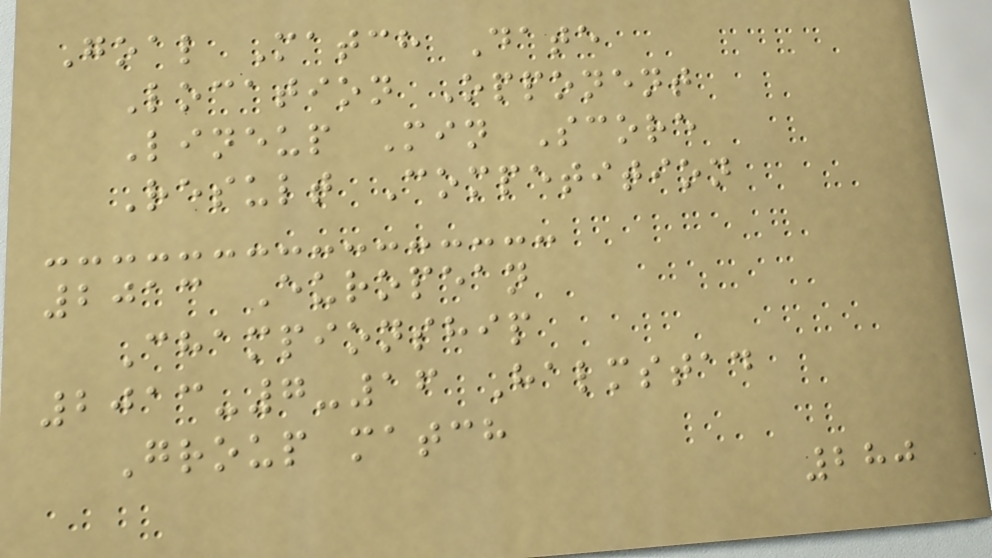Goal Match Date
Location Opponent
Lineup Min Score
Result Competition
2013 European
Championship
2013-7-16 Halmstad
Group match
280
